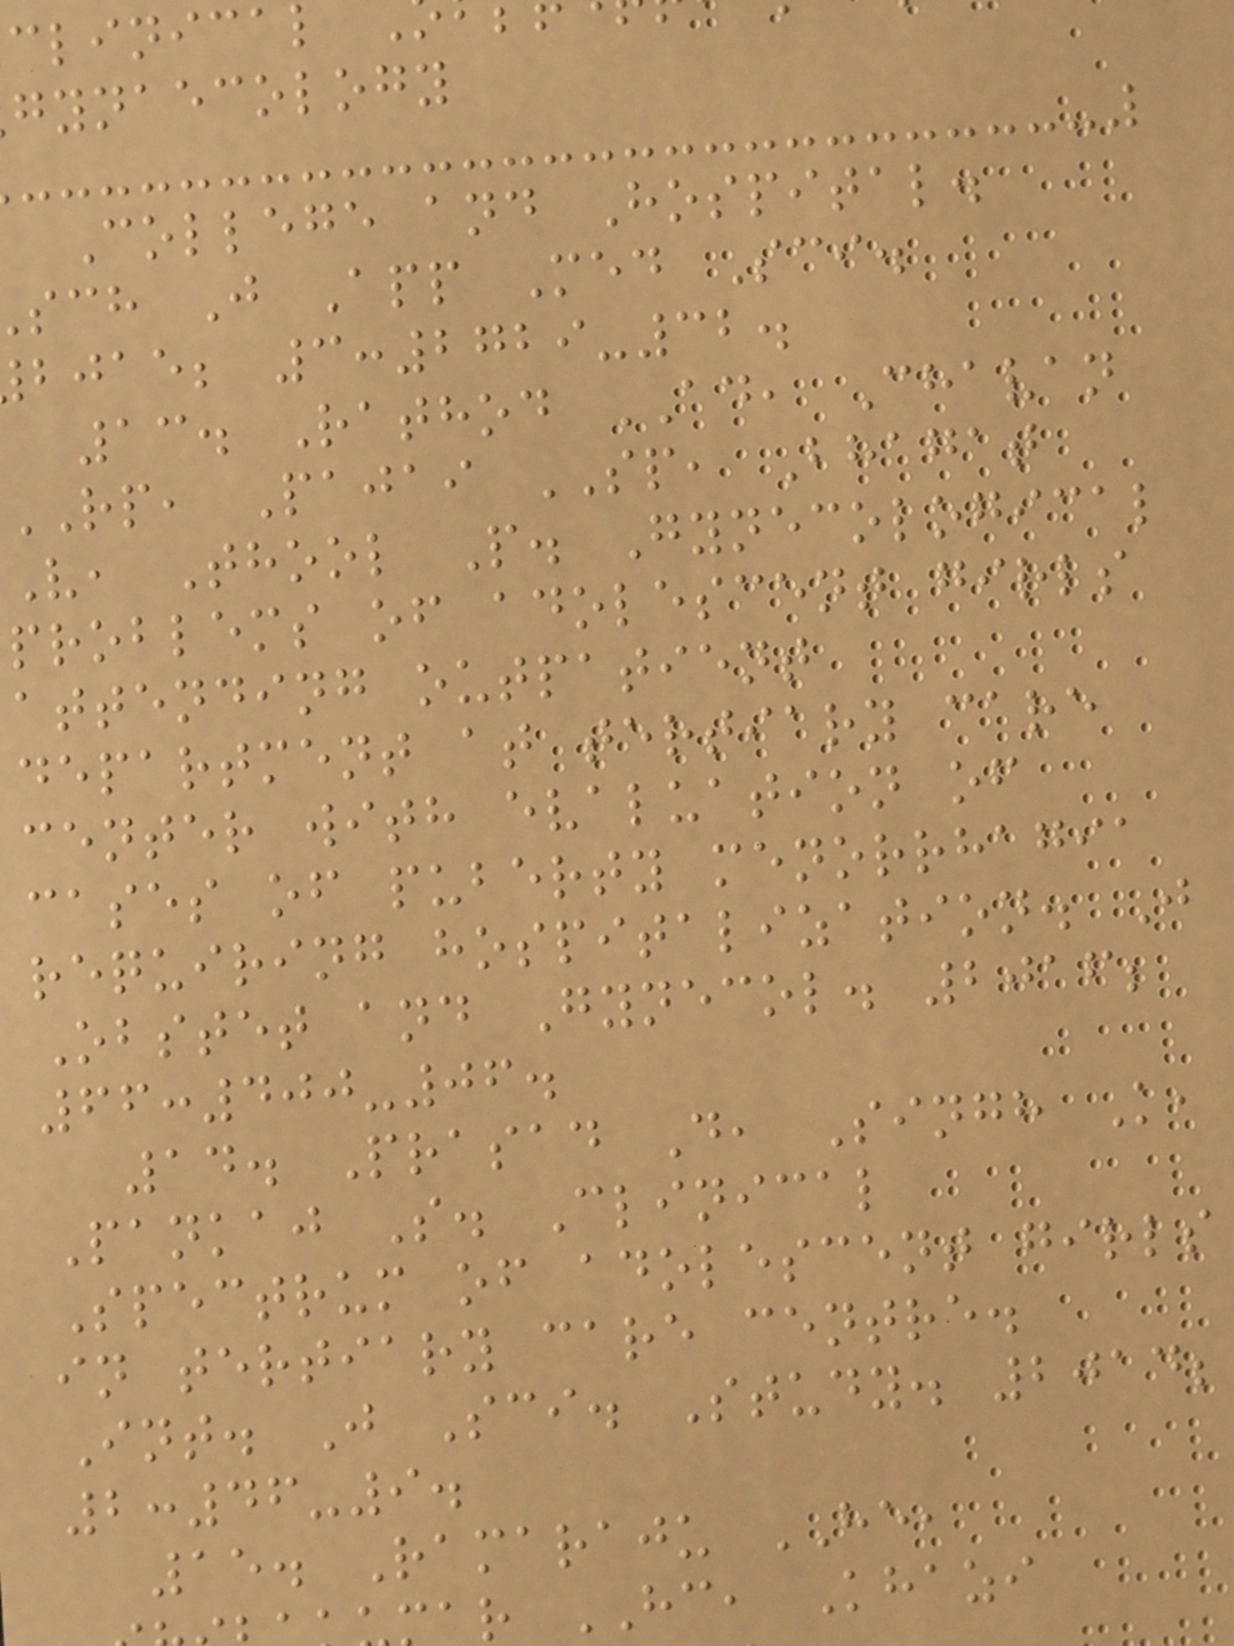clinical
gynaecology
College and Hospital.
sch J App Med Sci.
bjae; 3:2729-32.
13. Rathod AD, Chavan
RP, Pajai SP, Bhagat
V, Thool P. Gynecological
problems of adolescent girls
attending outpatient
department at tertiary care
center with evaluation of
cases of puberty menorrhagia
requiring hospitalization. J
Obstet and Gynecol. 2016;
66:400-06.
14. Prasad D, Singh K,
Pankaj S. Clinical
Spectrum of adolescent girls
in tertiary care centre.
Int. J Sci. Study. 2014;
2:46-9.
15. Ramaraju HE,
r HC, Khazi
